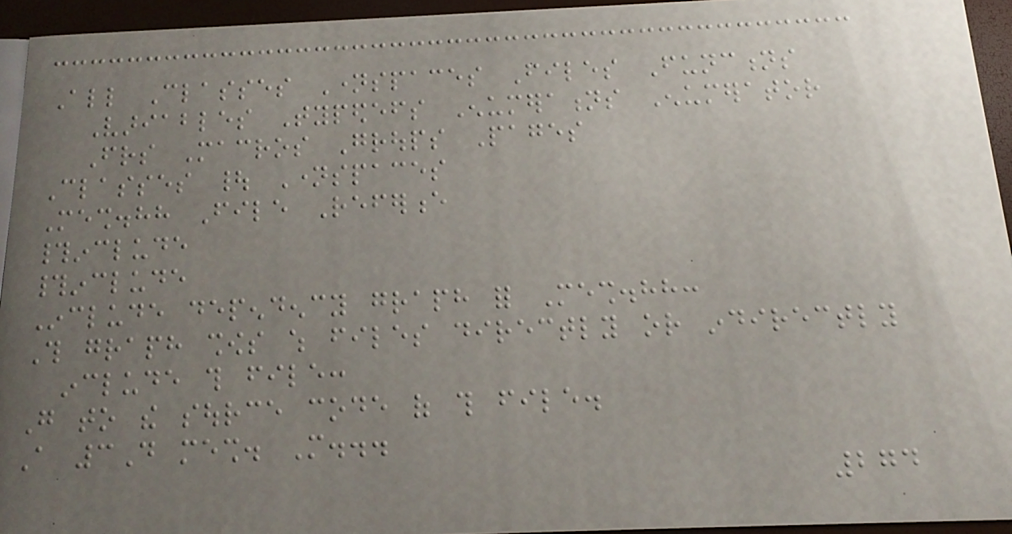All Classes Namespaces Files Functions
Variables Typedefs Enumerations Enumerator
Friends Macros Groups Pages
Classes | Namespaces
Mesh.hh File Reference
#include
#include
Include dependency graph for Mesh.hh:
This graph shows which files directly or indirectly
include this file:
Go to the source code of this file.
A 3D mesh. More...
274
